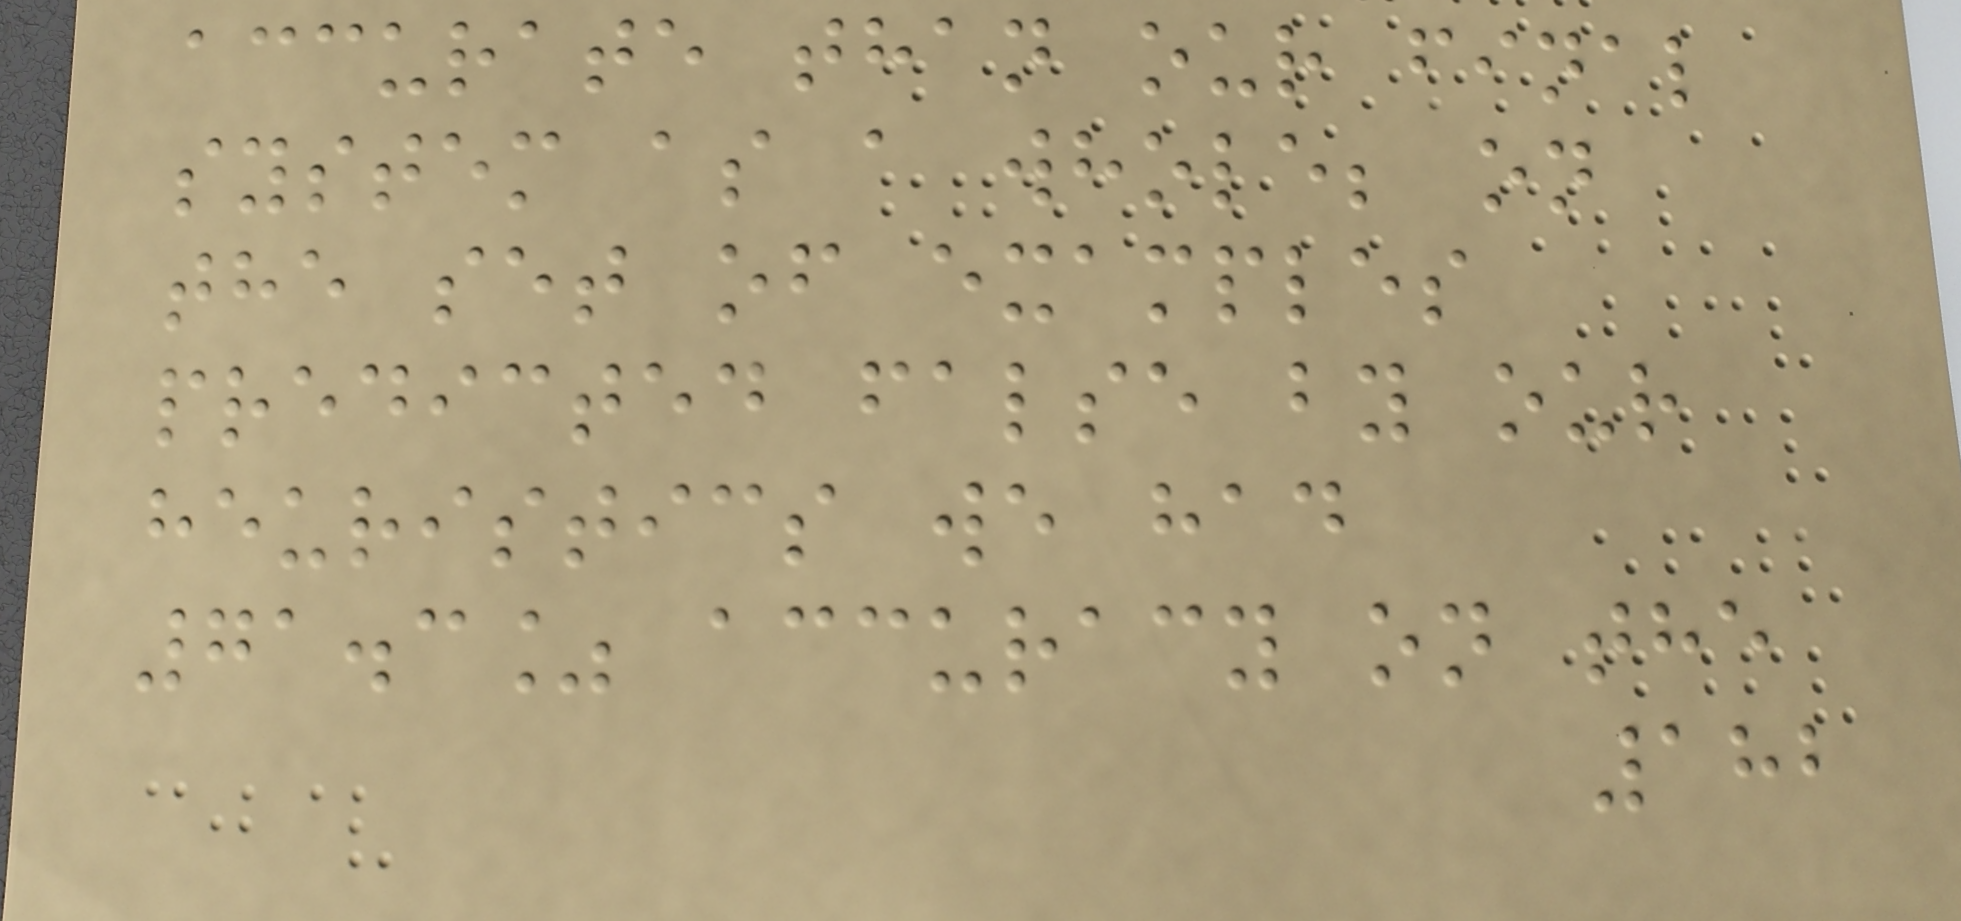accurate than our final
system as a whole; on
the set of examples
predicted false by our
heuristics we had
71.3% accuracy on the
182
